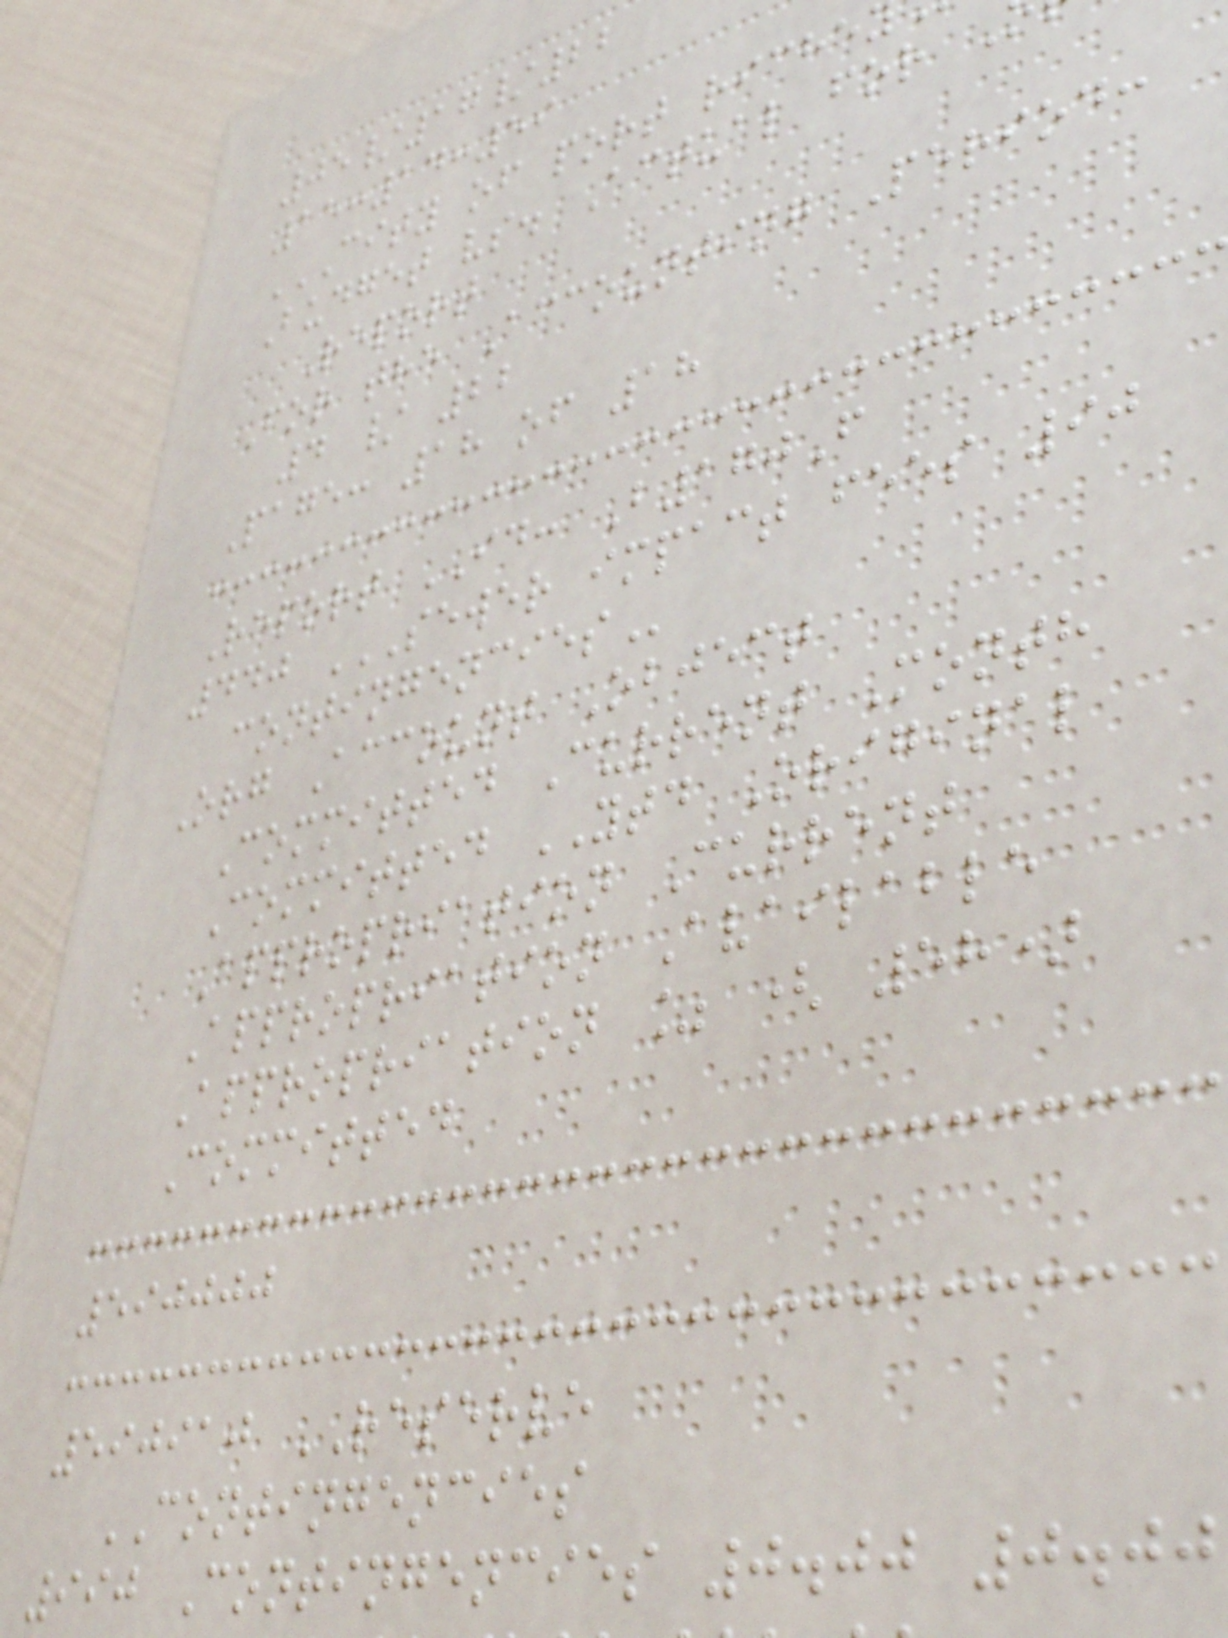05/17/22
15:14:59
Budget vs. Actual for
Report
For the Accounting Period:
4 / 22
Page: 18 of 18
Report ID: B170F
440 SEWER IMPACT FEES 90
Org Account Object
Committed Current Month
Committed YTD Original
Appropriation Current
Appropriation Available
Appropriation % ( 58)
Committed
590000
590910 RESERVE
CONTINGENCIES
990 Contingencies 0.00 0.00
